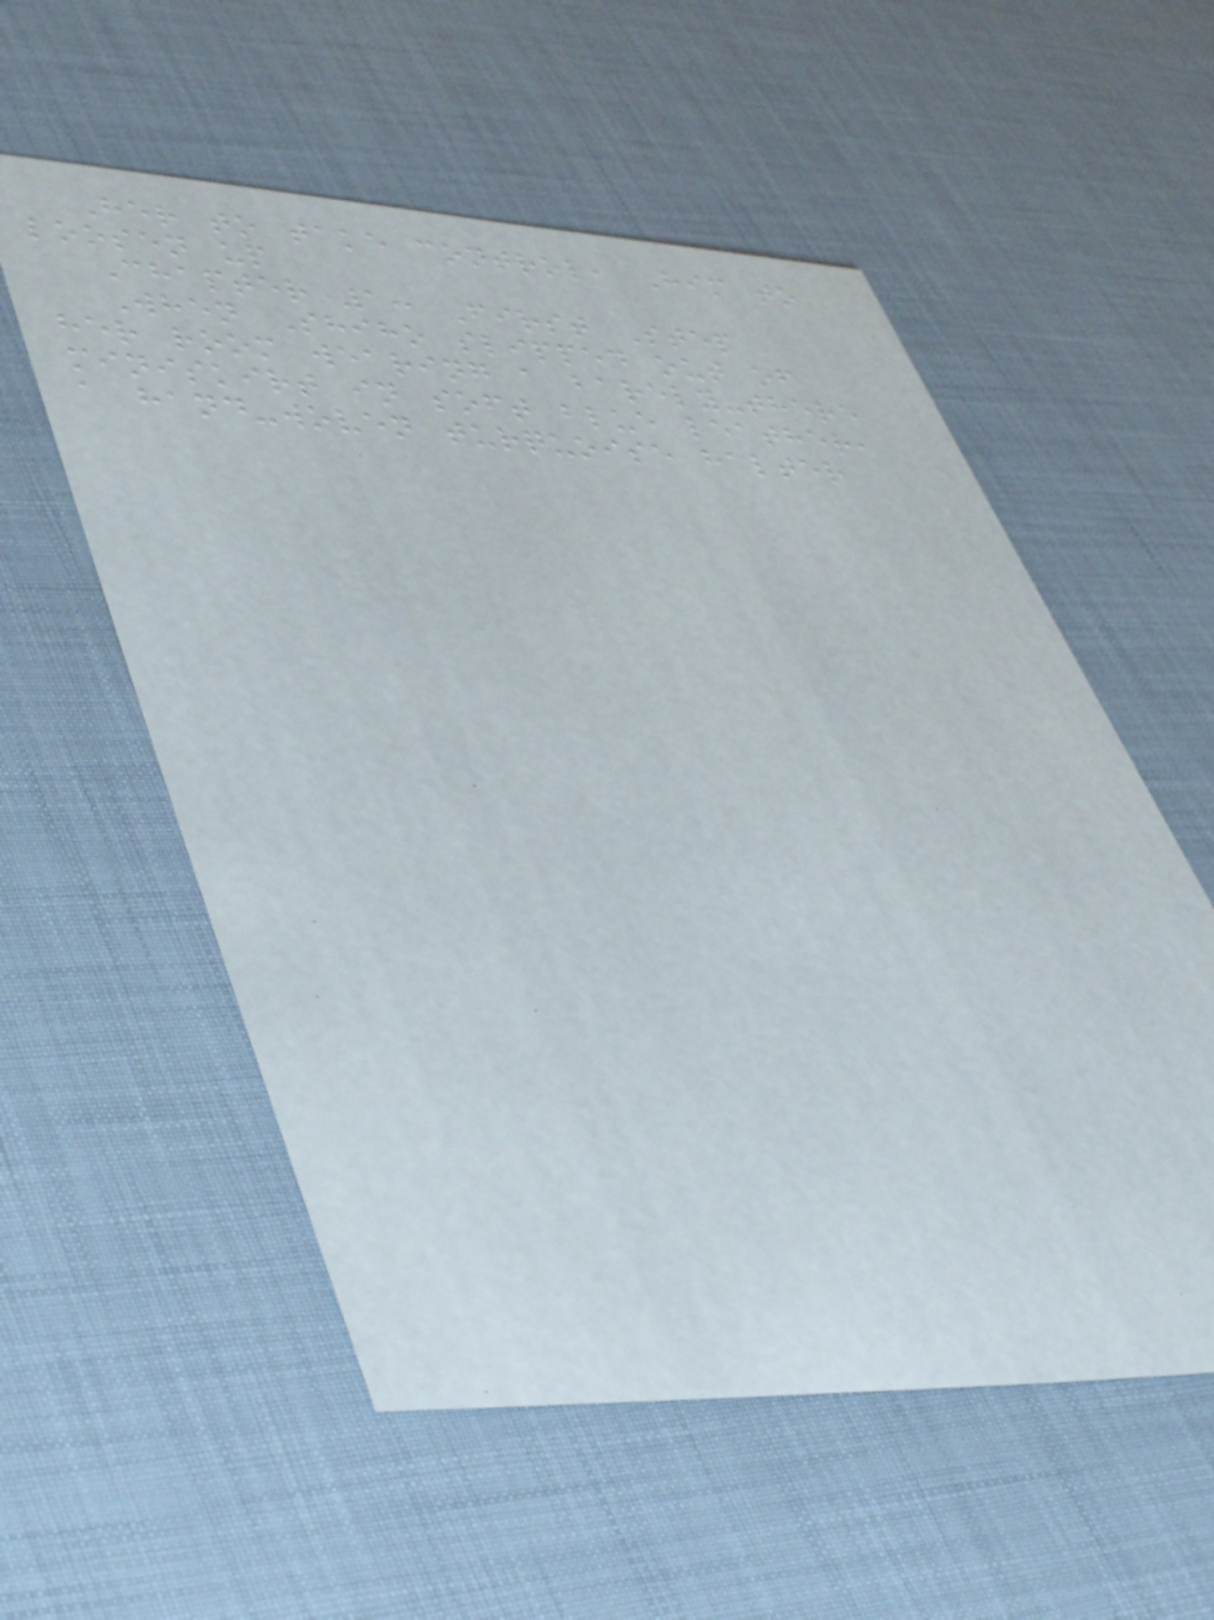Her to take control, Him to
loosen up
Chapter 1: First Step
When Shiho slipped out of
her room wearing a barely-there
miniskirt in soft blue leather,
a hand-woven turquoise halter
